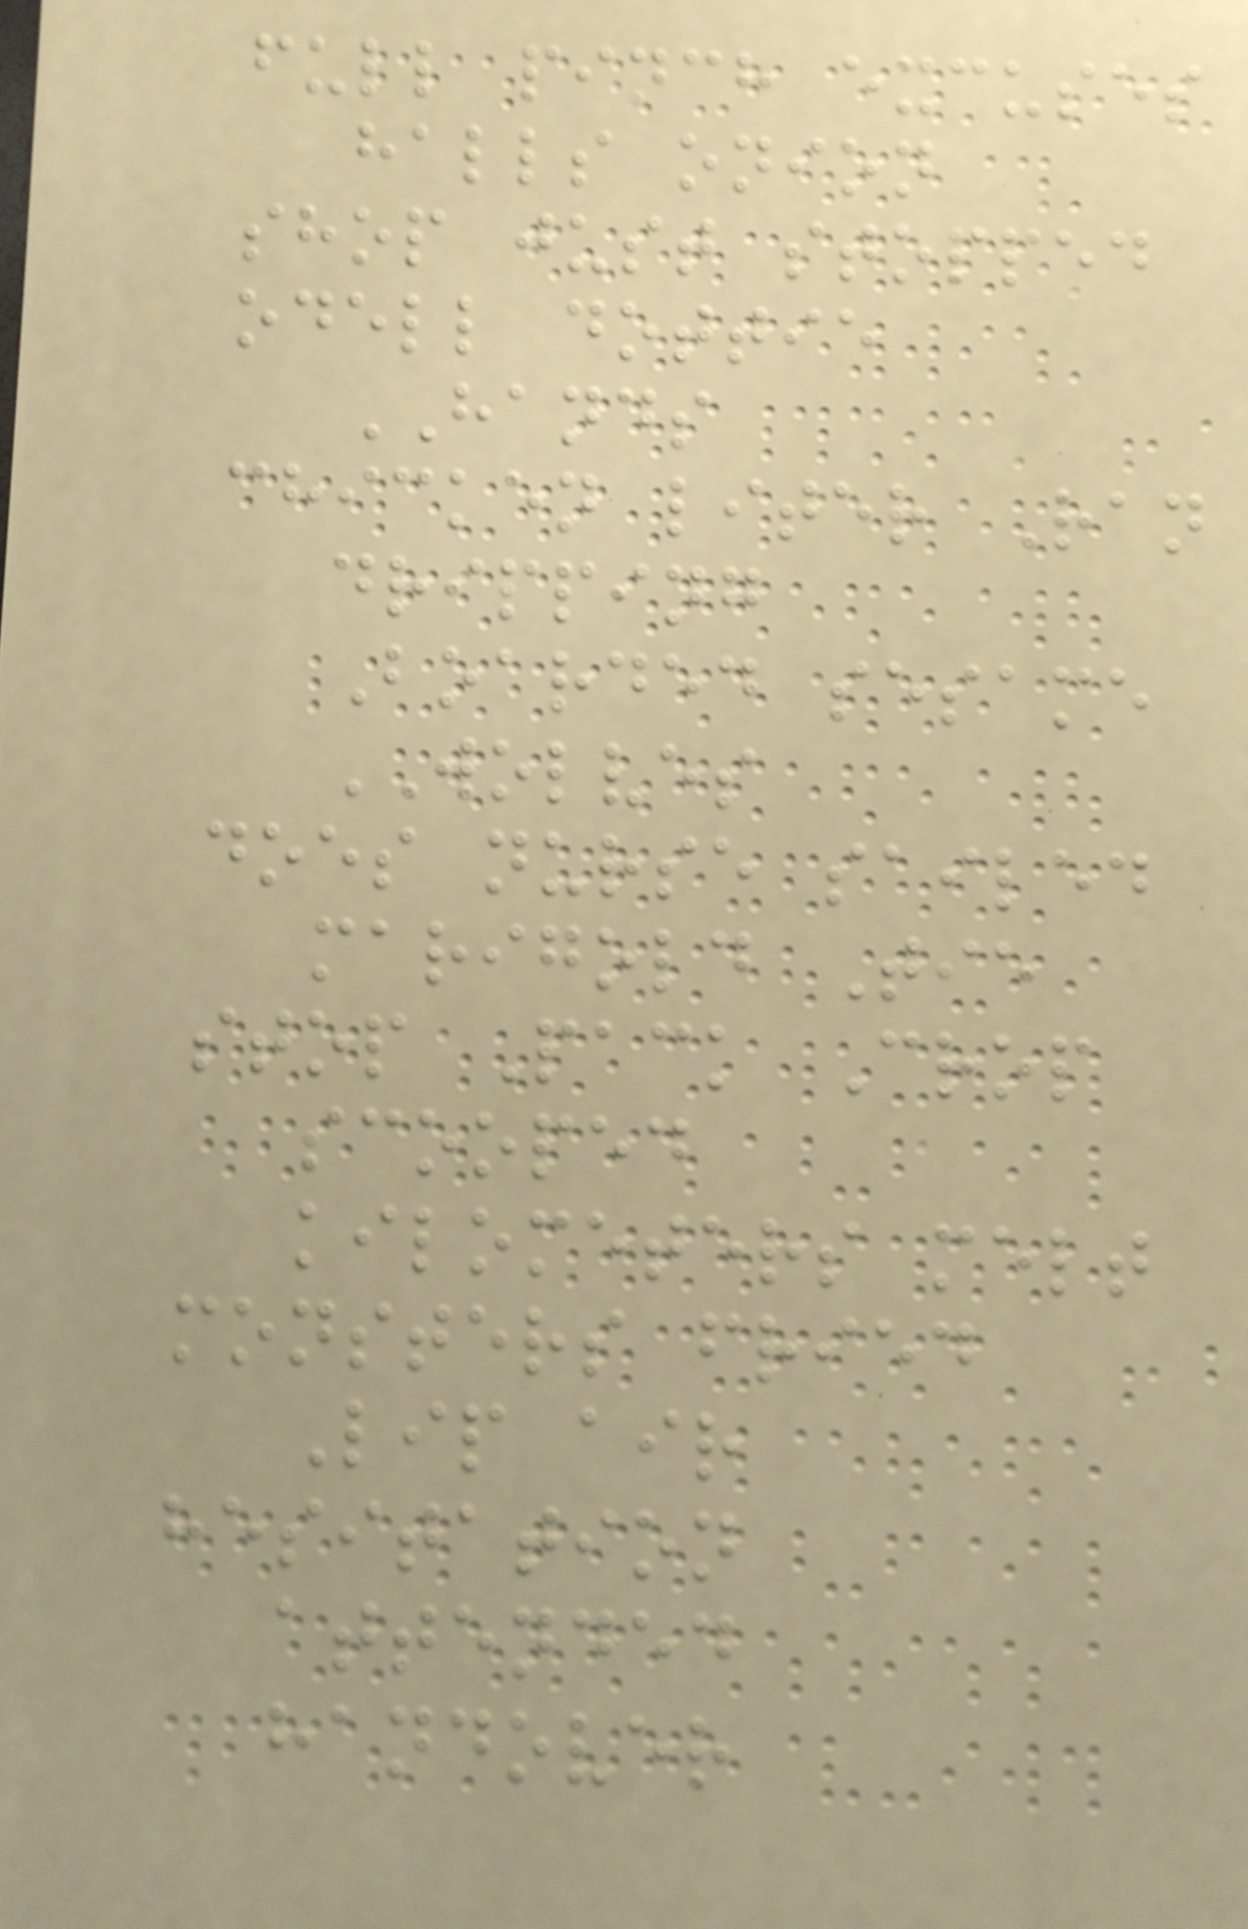full pinch excuses
halls onion
shop just stopped
odell dottie
HANDS
chicken liter Ran
dripping
Boarded sesame
WOLVES
does nurse sailed
marigold Tie
stop Pack Crop
scooped
kilometers melt
monsters fried
Lip air
hesitation
attended
handover
